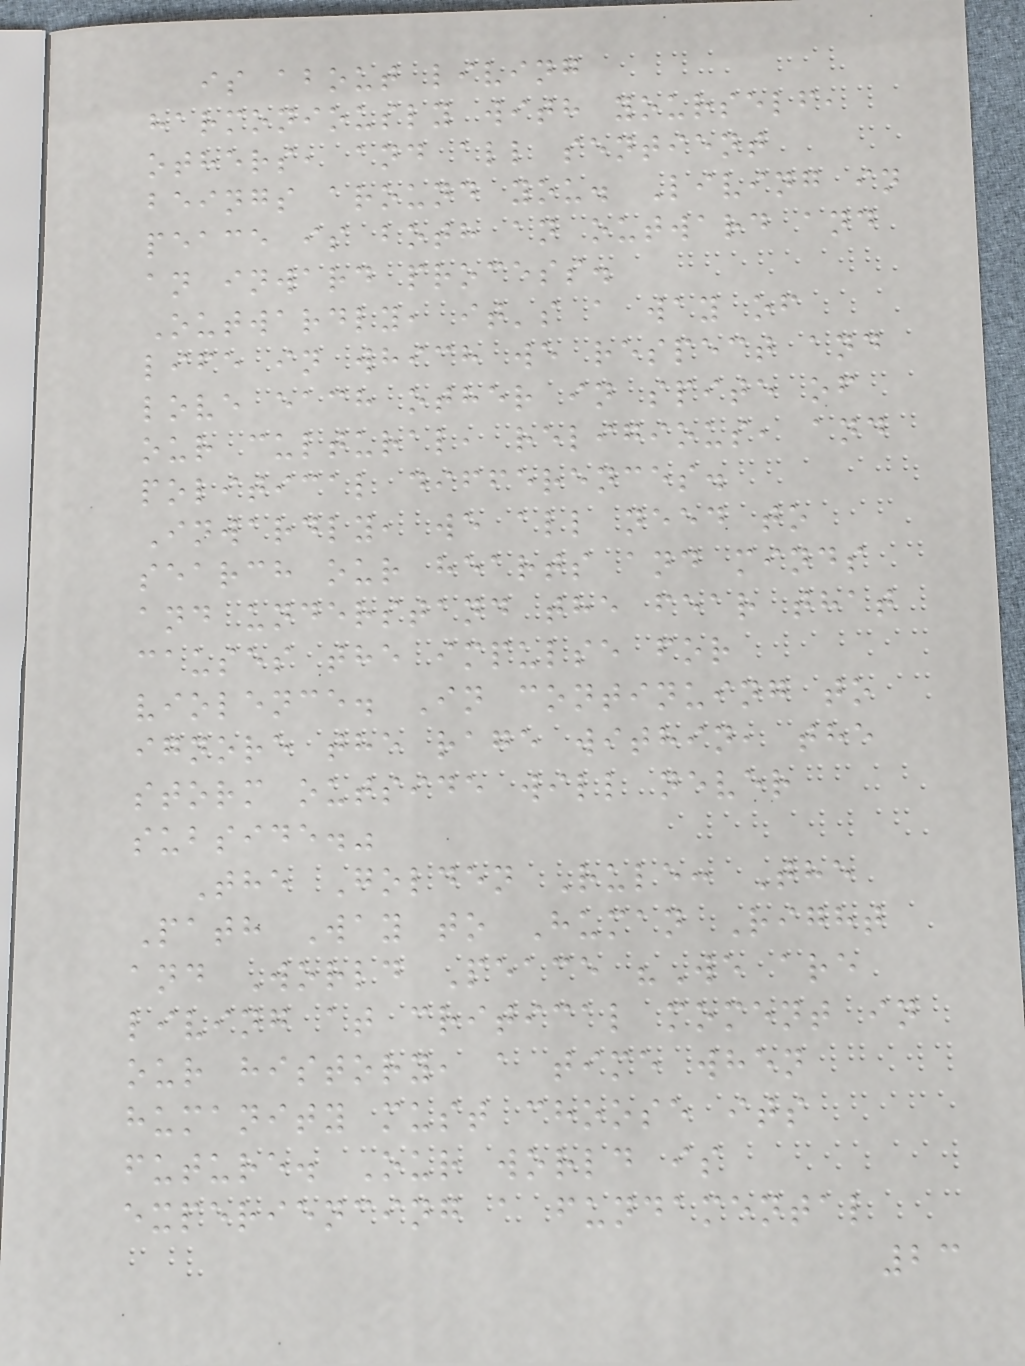is about living
harmoniously with yourself,
others, and all sentient
beings around you. Living in
peace is both an outward and
an inward process.
Outwardly, it's a way of
life in which we respect and
love each other in spite of
our cultural, religious, and
political differences.
Inwardly, we all need to
search our hearts and minds
and understand the fear that
causes the impulse for
violence. In continuing to
ignore the rage within, the
storm outside will never
subside."
The Golden Rule: The
Path Way to Human Right
and World Peace "We are
living at critical moment in
our history, a time when
humanity must choose its
future. Our world is
experiencing a fundamental
23
